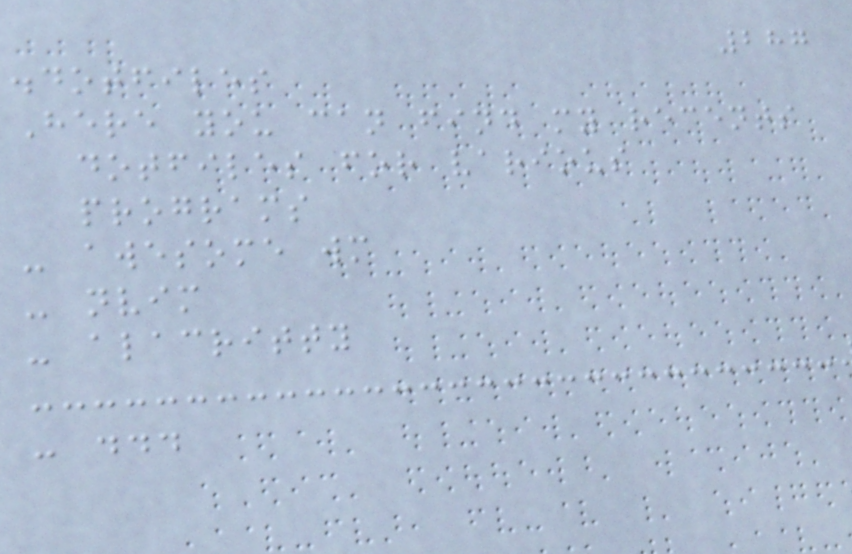287
.dotfiles
Here you can find my recents
dotfiles for various
programs
- awesome wm
- nvim
- alacritty
- ...
